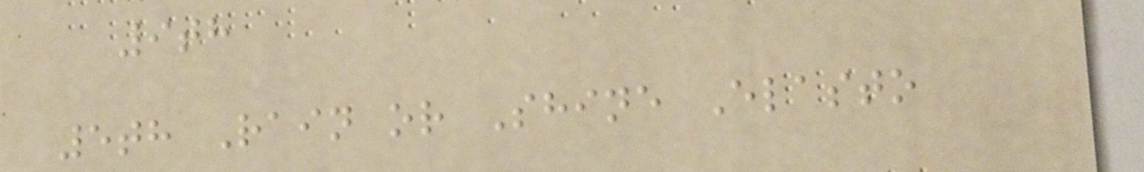9th
5th Rain or Shine Elasto
